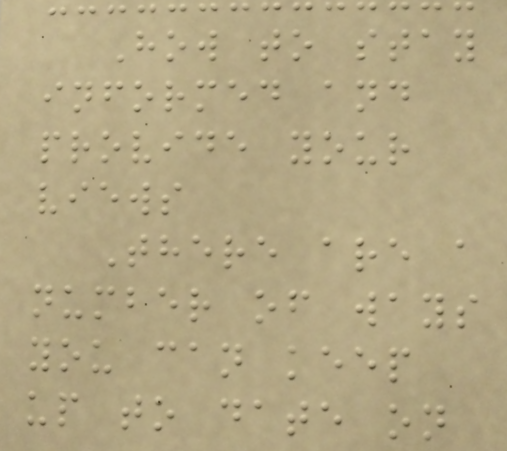How to stay
informed and
provide your
views
There are a
number of ways
you can keep
up to date on
